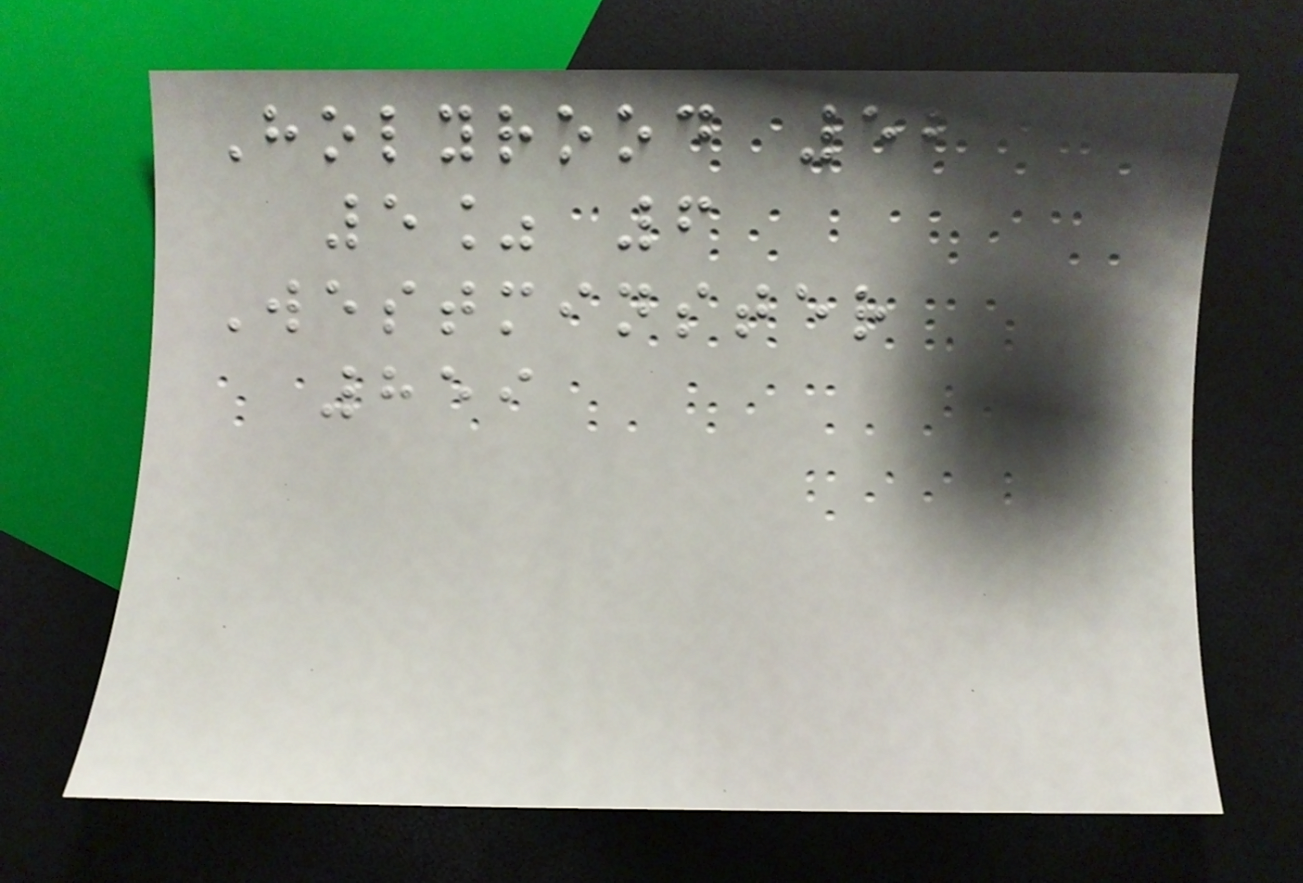Holyrood 52
5% 6
Westminster
859
